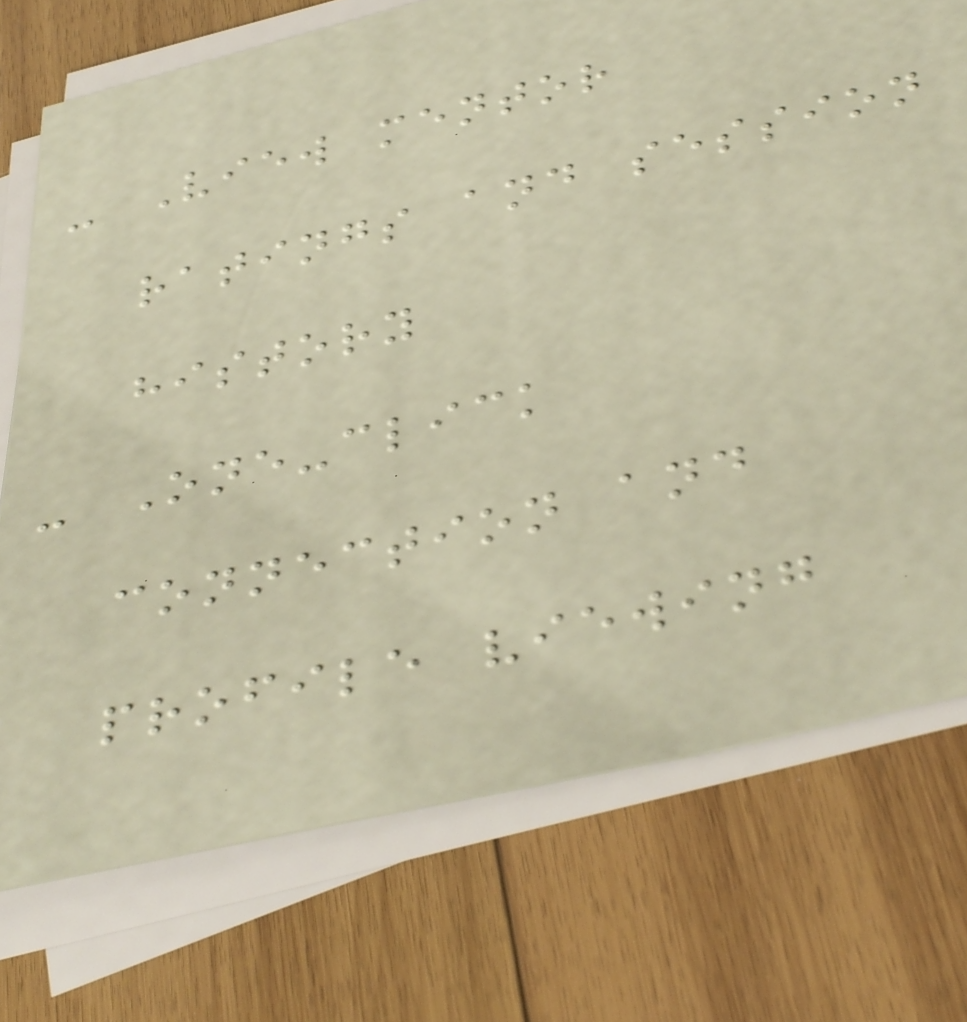- View mentor
ratings and session
history
- One-click
connection and
profile viewing
